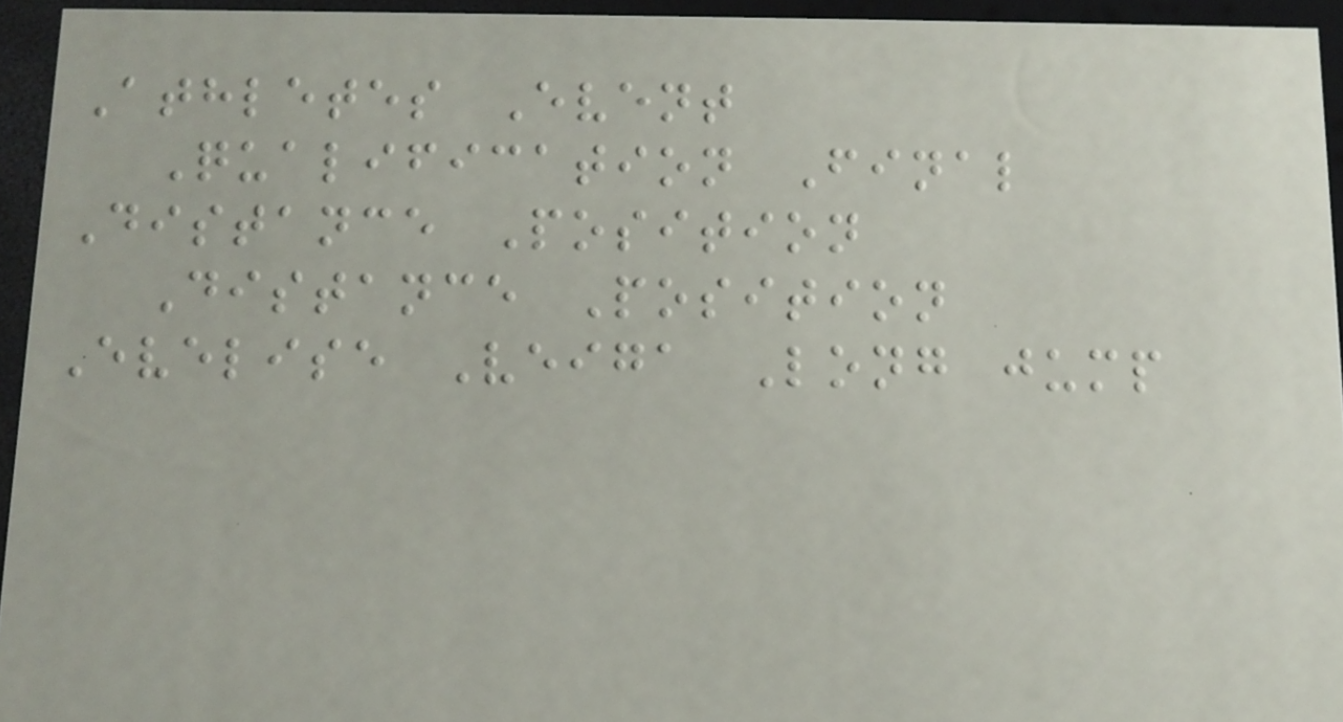Athletes Event
Qualification Final
Distance Position
Distance Position
Evelise Veiga Long jump
